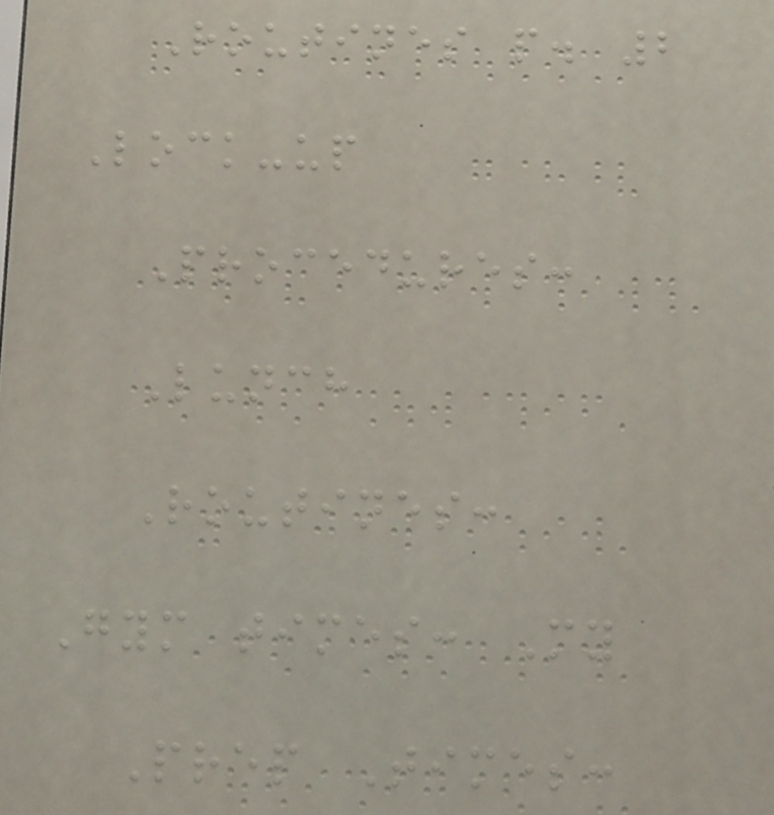Routines p. 2
Lock-up
Procedures:
Lunch
Routines:
Gym times: My
Prep Times:
